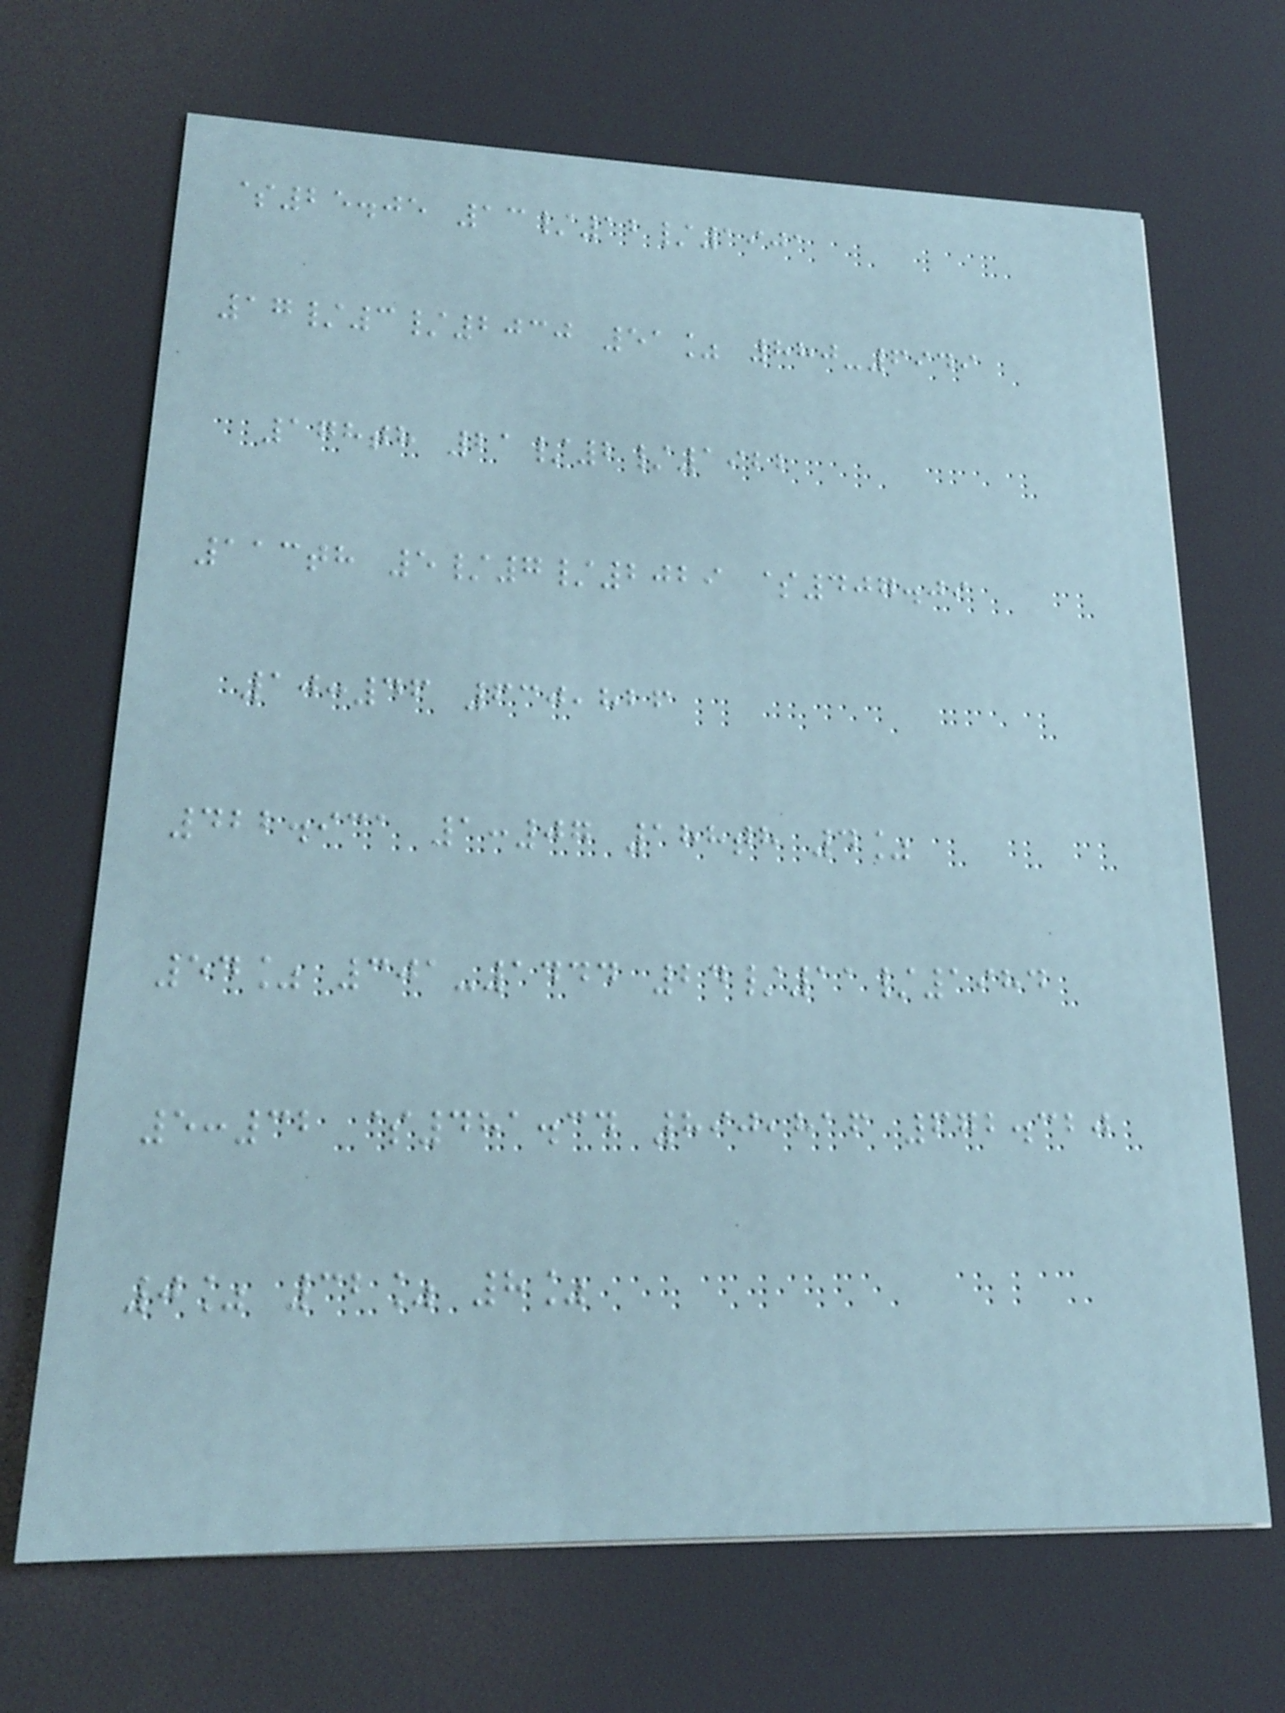$25.05 13/12/1901
17/3/2030 51% 880-6949
178th 21/2/1922
113th 5/7/2029 $407.09
10:46 630,826
422.931 1:07 188th 4%
54% 301-1444 24/11/1984
5:32 $481.34 890,816 672.320
0% 32% 8%
